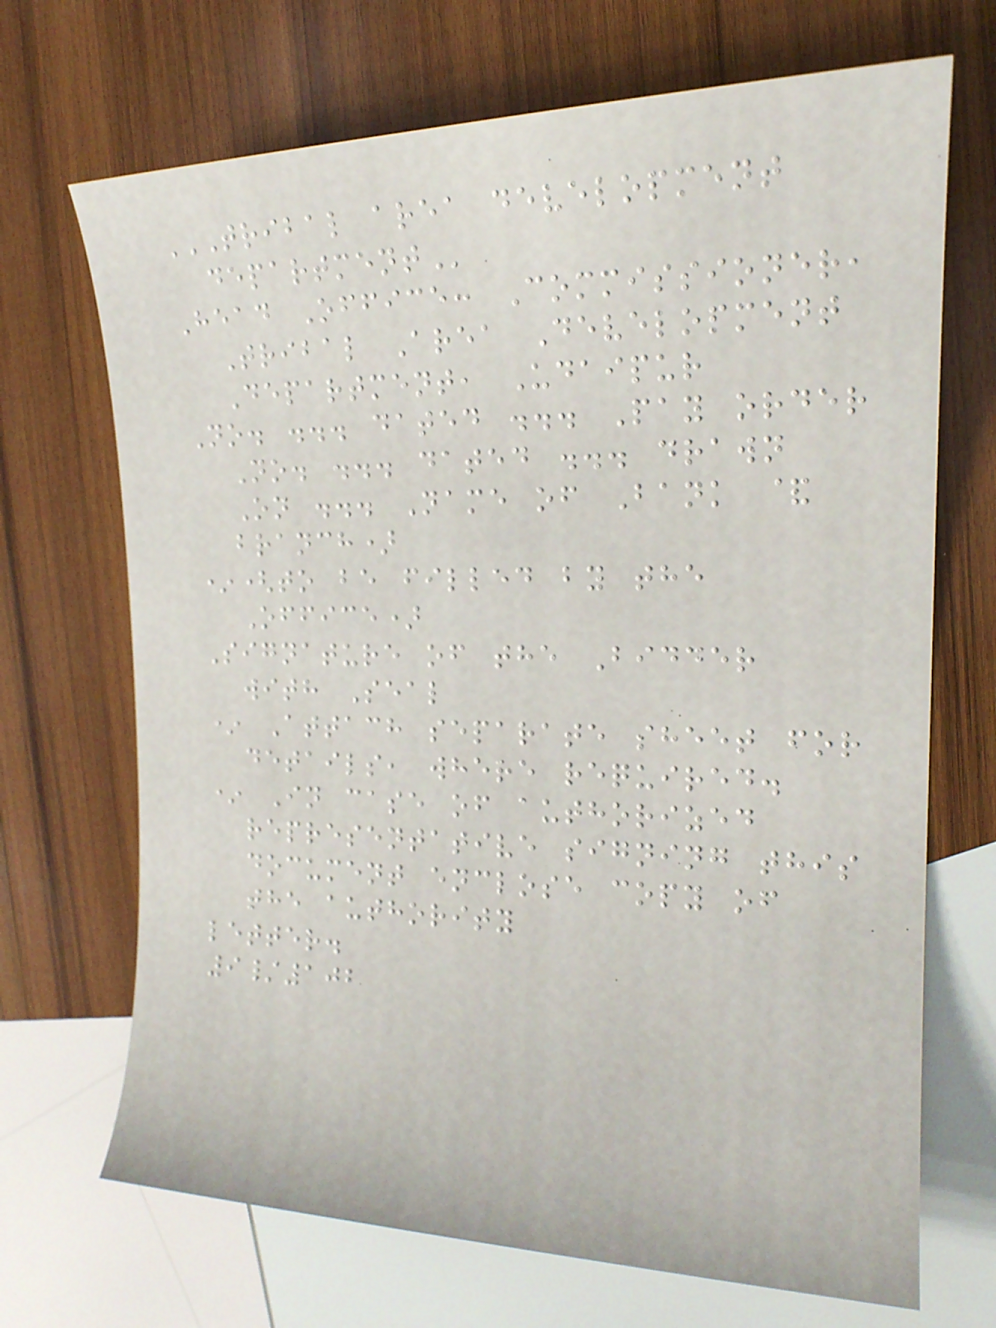TRIBAL AREA DEVELOPMENT
DEPARTMENT
Head Office: Commissioner,
Tribal Area Development
Department, Udaipur
No. ... dated ... Pay order
No. ... dated ... drawn
On ... Name of Bank &
branch)
*(to be filled by the
Office)
Signature of the Bidder
with Seal
* Attach separate sheet for
details, where required.
* In case of authorized
representative signing this
document enclose copy of
the authority
letter.
9/102
